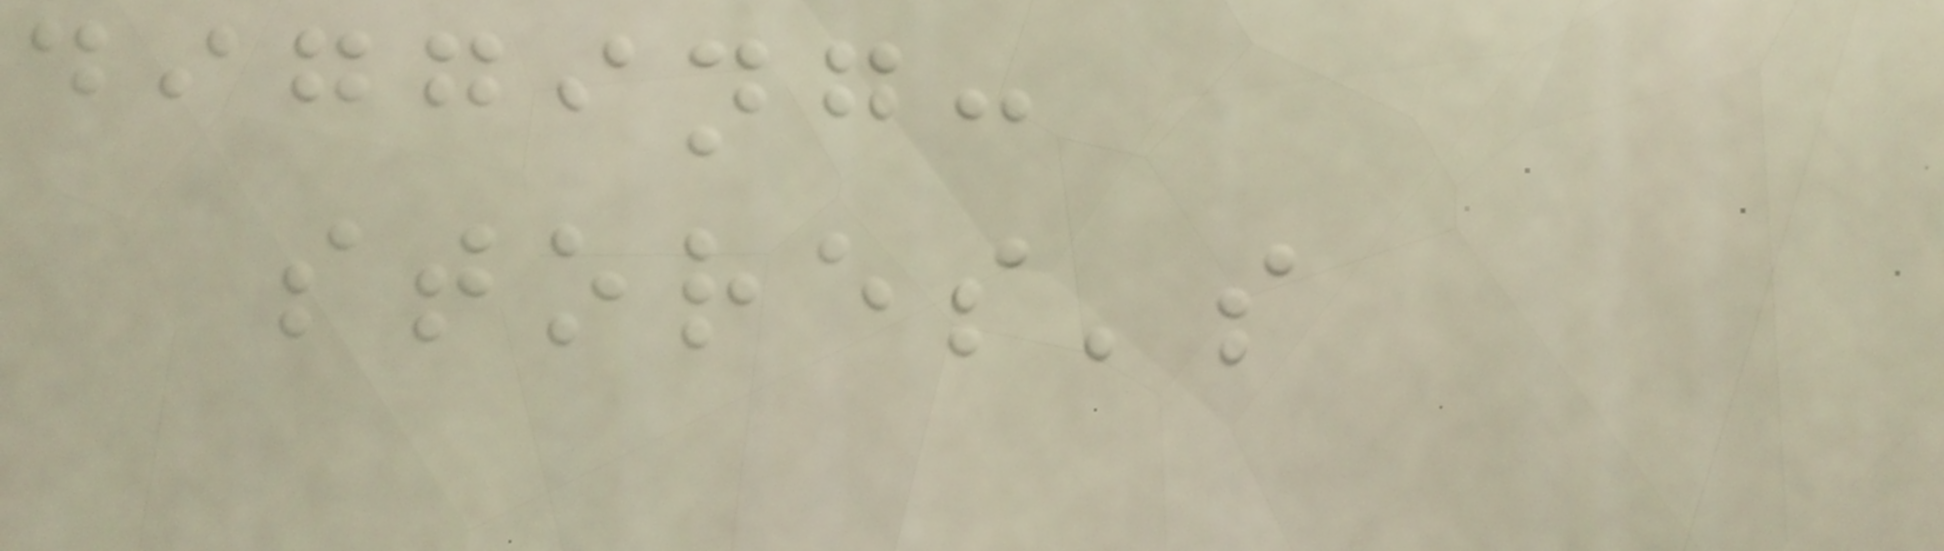digging:
stores's
